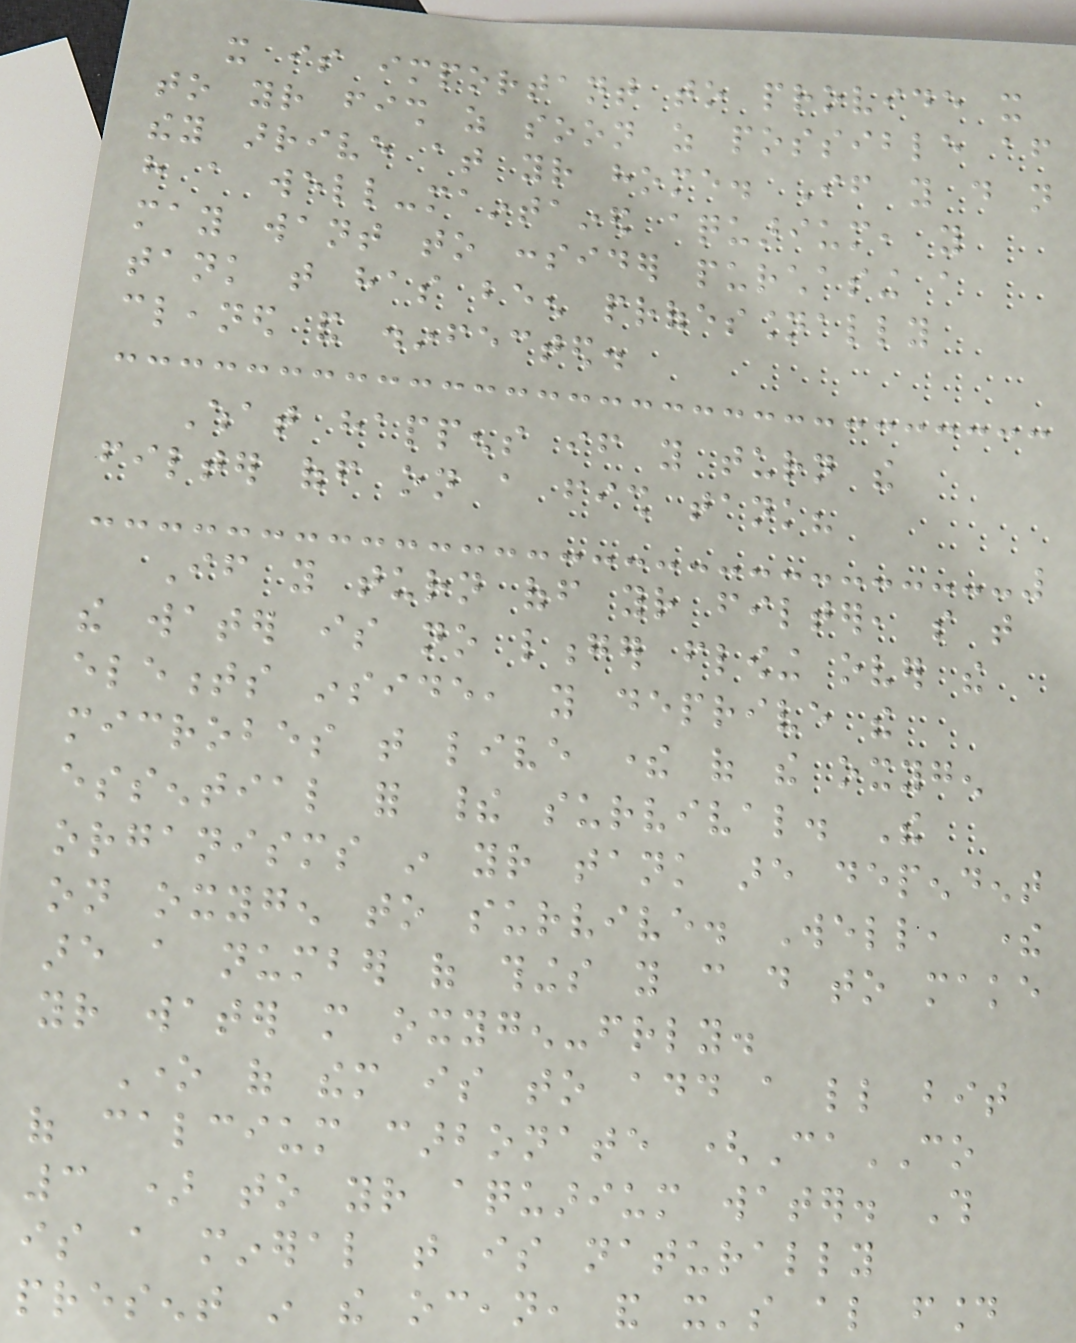it is important to provide it
to your fish as soon as possible after
they arrive at your home. If you do not
have a well-maintained aquarium, you
may want to consider purchasing a
tank that has been professionally
cleaned and disinfected.
What happens if you turn the
filter off on a fish tank?
If you turn off your filter, so that
the water is no longer flowing over the
elements inside, you deprive the
microbes that live there of the oxygen
essential for their survival. The
organisms in your tank are dependent
on oxygen to survive. Well, there
are a number of things you can do to make
your water more oxygen-friendly.
One of them is to add a little bit
of calcium carbonate (CaCO
3 ) to your aquarium water. This
is a mineral that is naturally
present in the ocean, and it's also found
